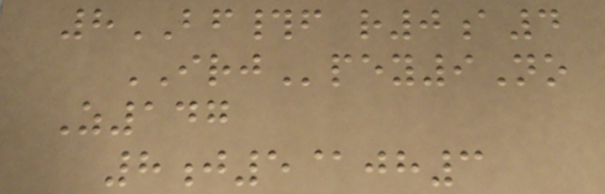8BF#f r0a4
IRJpey9No
Z147
8j5@jh3
